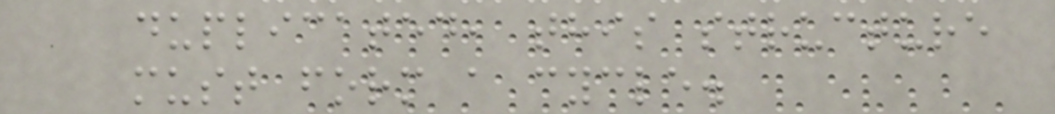duplicated, this structure
must form a cycle.
